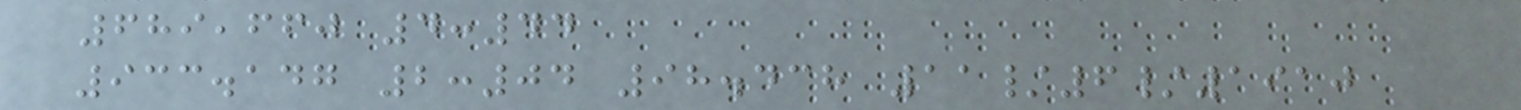689,660 4:44
933.147 2:04 98.438 11/6/1910
